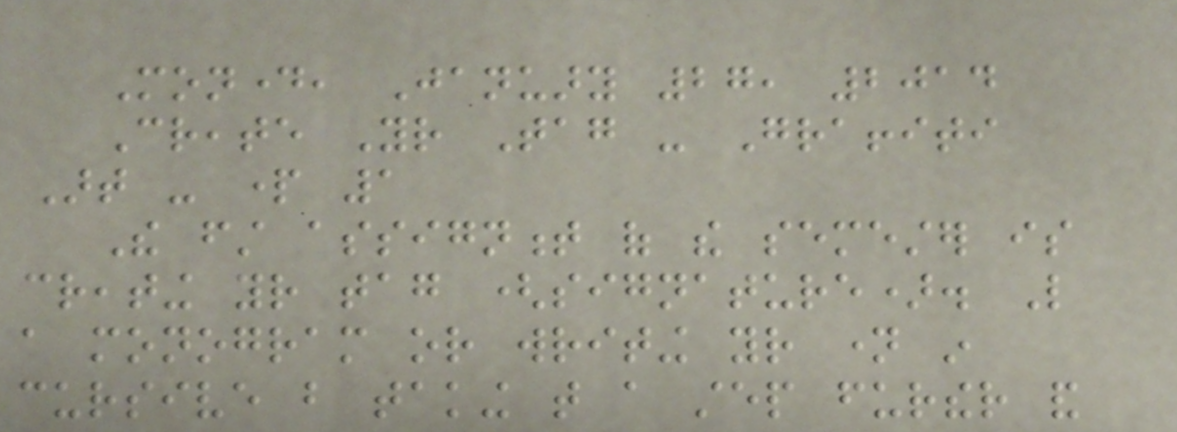Monday, January 27, 2014
Create Your Tag - Graffiti
Art - part 1
The first assignment of the semester is
creating your tag (signature). Like
a monogram or writing your name in
cursive but taking that a step further and
